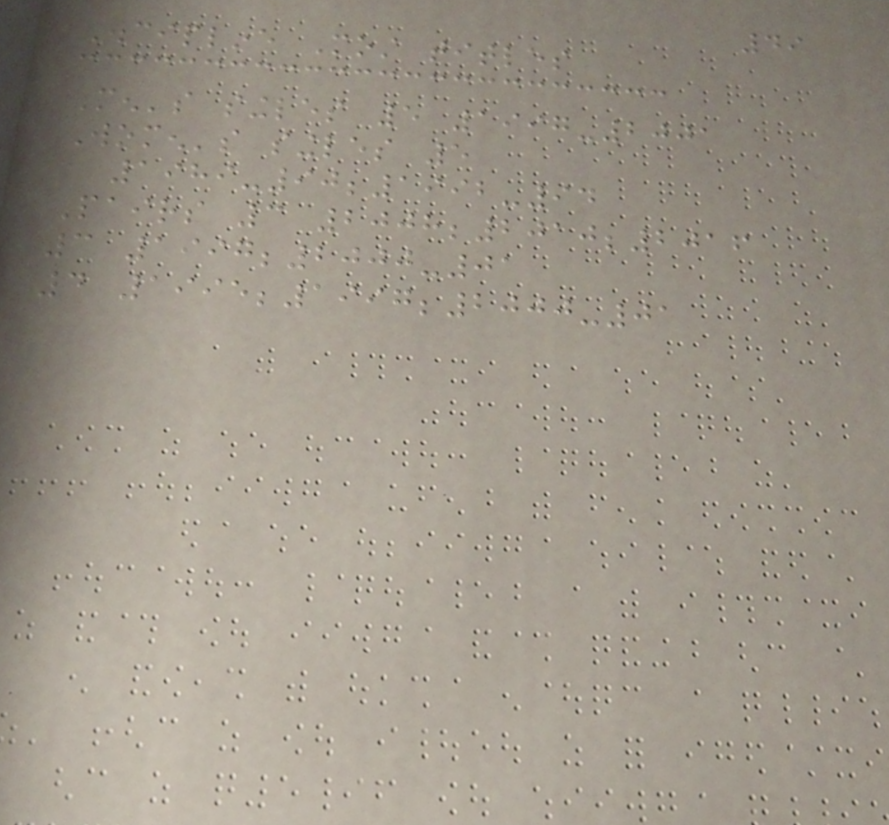49
Discipline Most titles
Men's singles 5 1997-2001
Women's singles 5
1989-90;1992-94
Pairs 3 2008;2010;2016
3 1997;2000-01
4 1995;1997;2000-01
